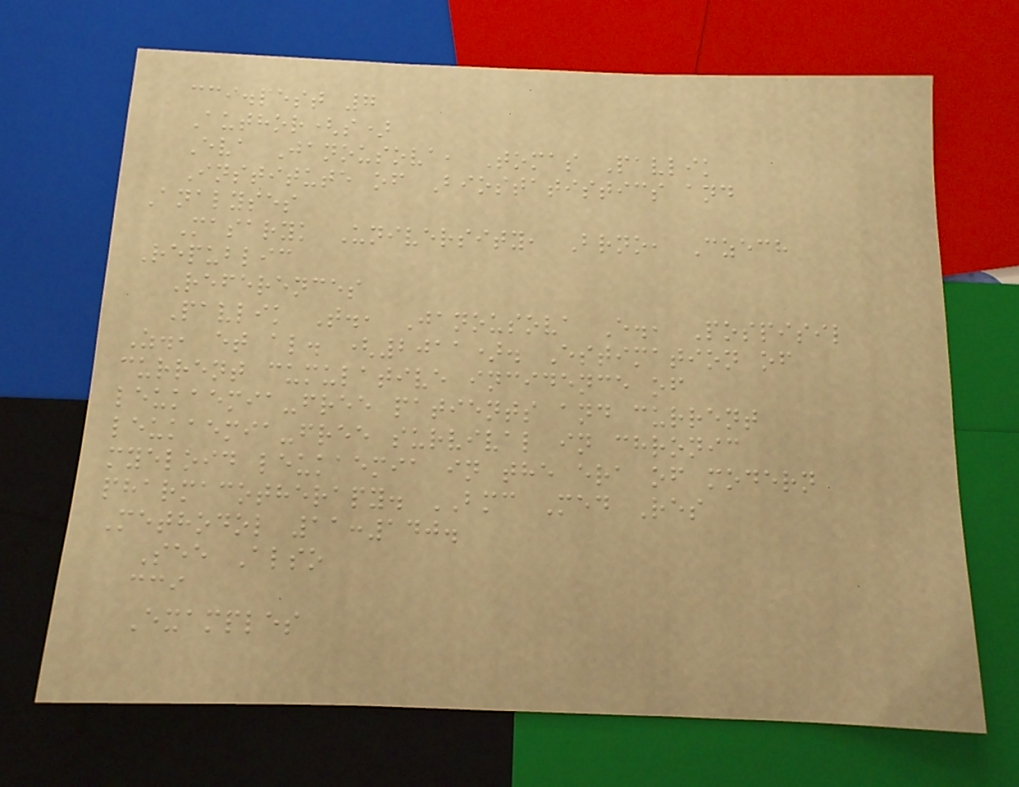cci.pest 7
Author(s)
Eva Janousova, Tomas Pavlik
Institute of Biostatistics and
Analyses
Masaryk University, Brno, Czech
Republic
References
Pavlik T., Janousova E., Pospisil
Z., et al. (2011). Estimation of
current cumulative incidence of
leukaemia-free patients and current
leukaemia-free survival in chronic
myeloid leukaemia in the era of modern
pharmacotherapy. BMC Med Res
Methodol 11:140.
See Also
cci
Examples
